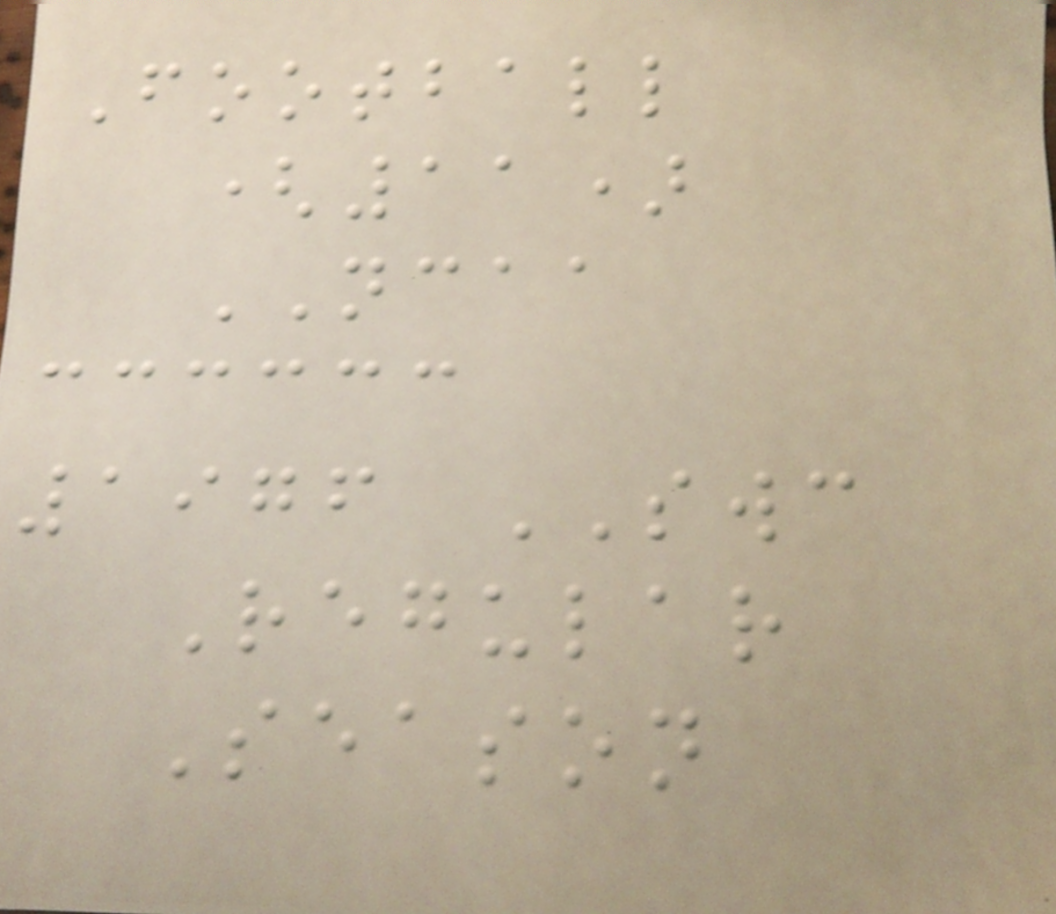Football
(11)
NCAA
1976 SWC
Regular
Season
